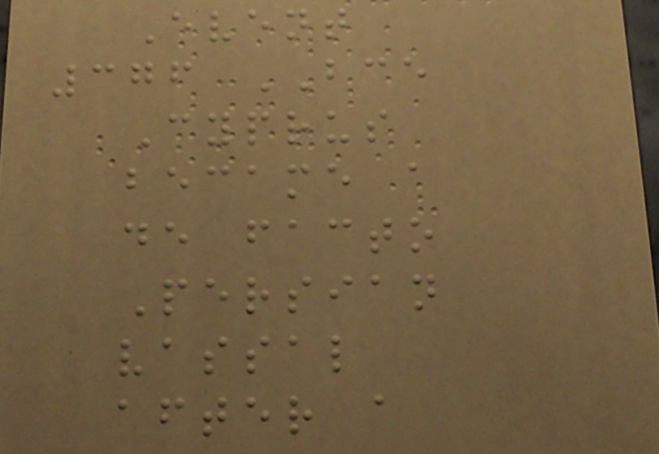Event
376 BCE
Cyprus
became a
de facto
Persian
vassal
after a
